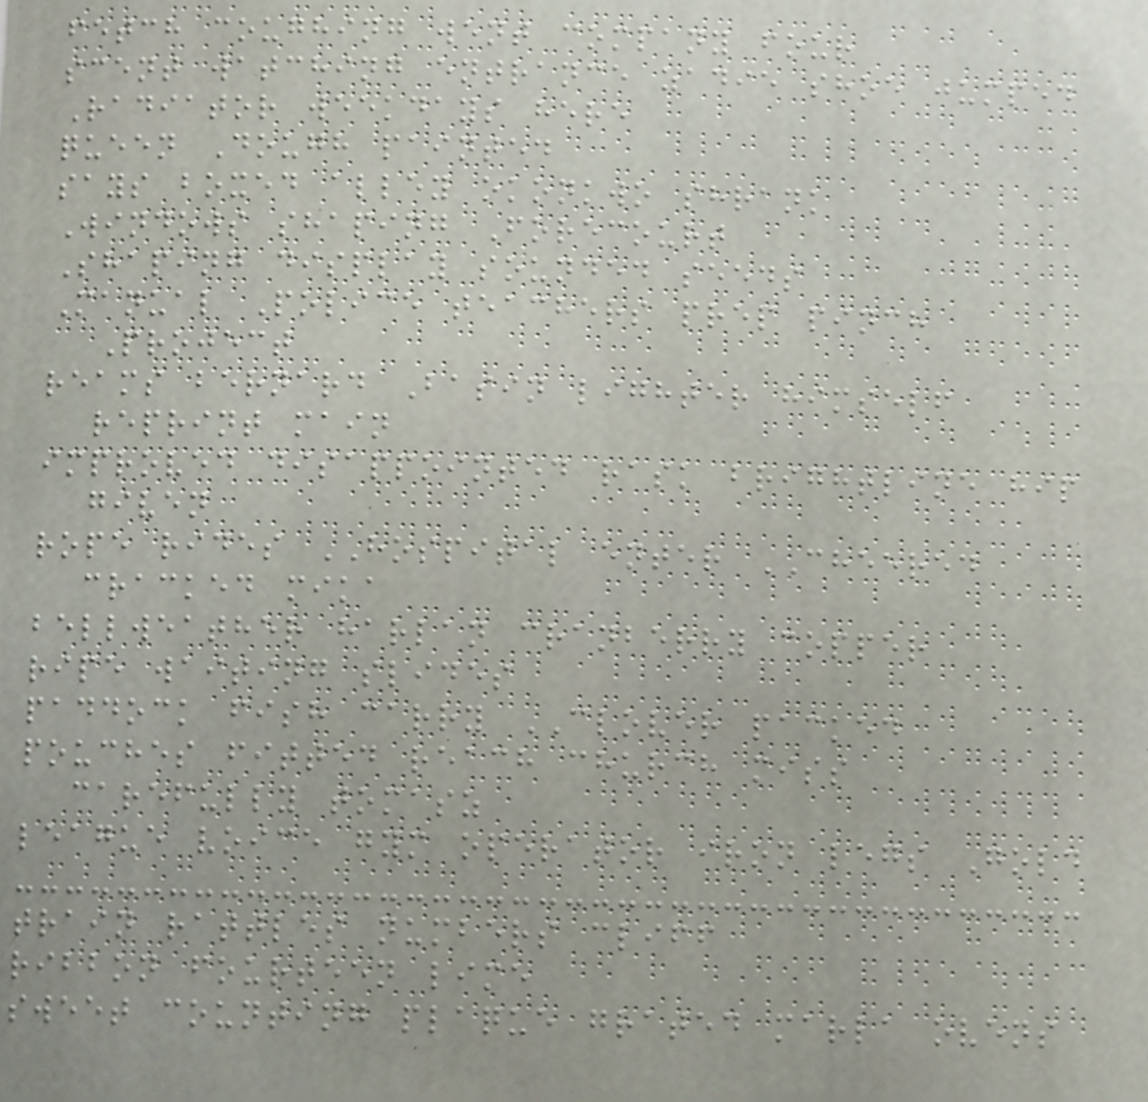fetch coughing went company four
scent watching entrance zadie shoe jumped
Radiator weekdays here
queen Dough painted
says boxed alley okonkwo shrank
Windows shaping Forecourt
Shaping display sounded seeds
Manual Police teachers prep pinch
Project
reams bernard Basin lighter himself
reprint main
improved disappointed rask brightline hip
given
rope rides HOSPITAL enter CHEERED
cracked mika
bellweather harlan cranberry copper
ripe waiting slides
paddock fish carry CLOVER packed
pouches fitted reach church miss
carefully tomasz
league voice gym operator iron legs Gold
train rattles numbers cliff
ribbon fourteen lime
sweet counting plaque grated marla ovens
